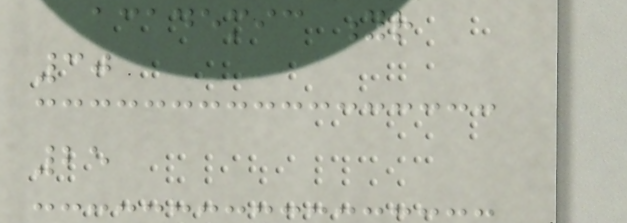academic yr
30
25
